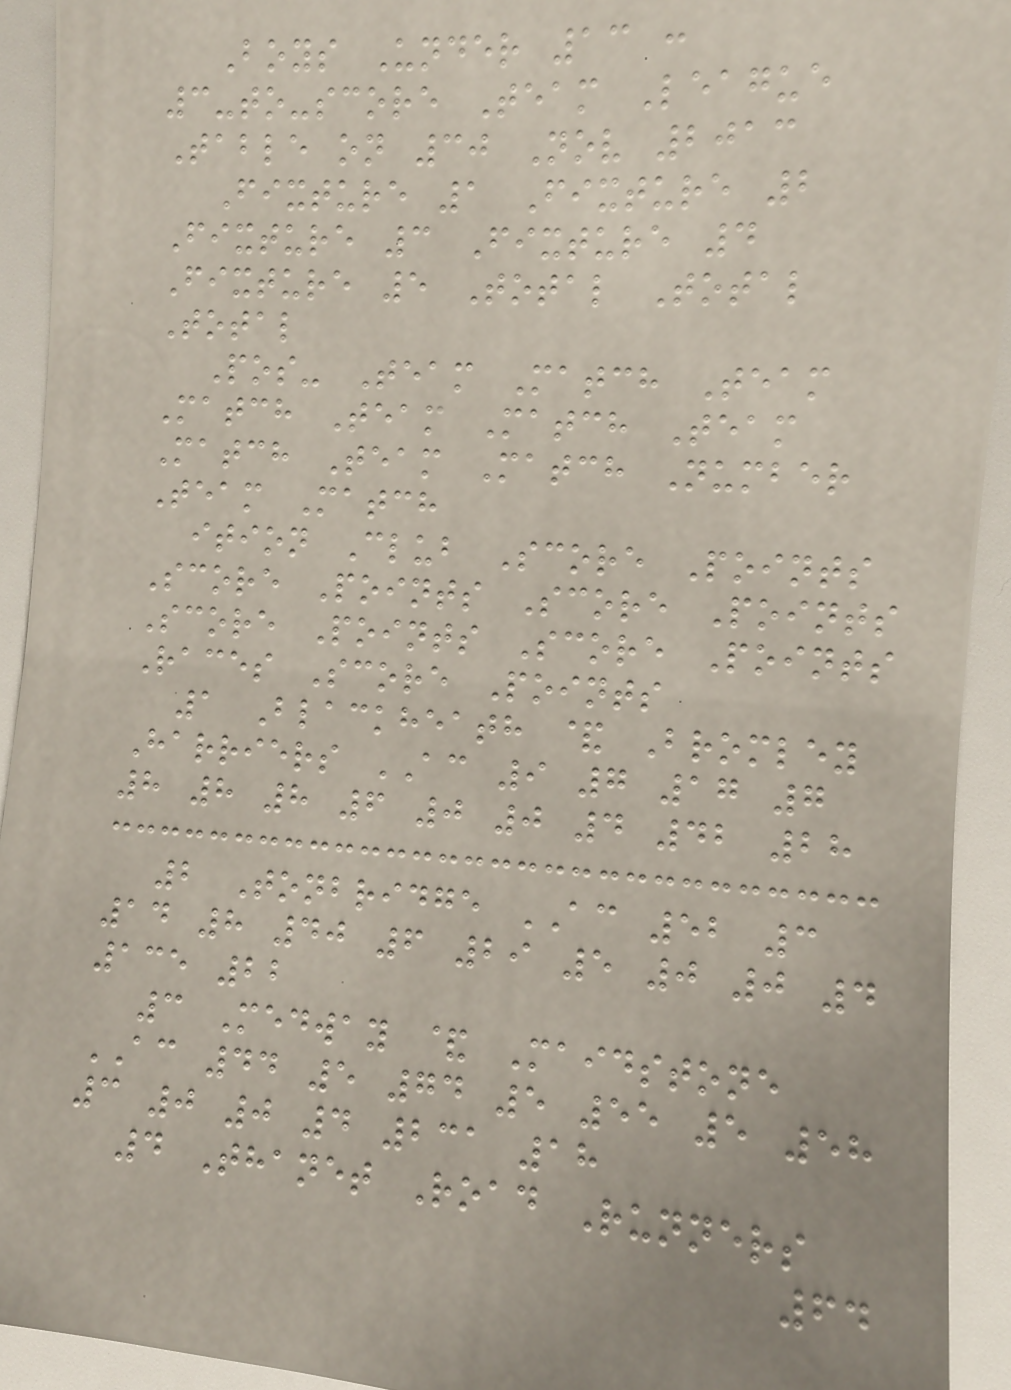Boys Under 13 :
3-to-score Team League
Table on 30 Nov 2013
Fixture 1 Fixture 2
Fixture 3 Fixture 4
Fixture 5 Total Total
Total
Pos- Team Match Team
Match Team Match Team
Match Team Match Number
Team Match
ition Club Score Points
Score Points Score Points
Score Points Score Points
Races Score Points
1 Blackheath & Bromley
Harriers AC 9 7 17 7
8 8 8 6 0 0 4 42 28
2 Tonbridge AC 52 3
14 8 40 6 29 5 0 0 4
135 22
3 Medway & Maidstone
AC 44 5 74 5 55 5 58
3 0 0 4 231 18
4 Thanet Road Runners
64
